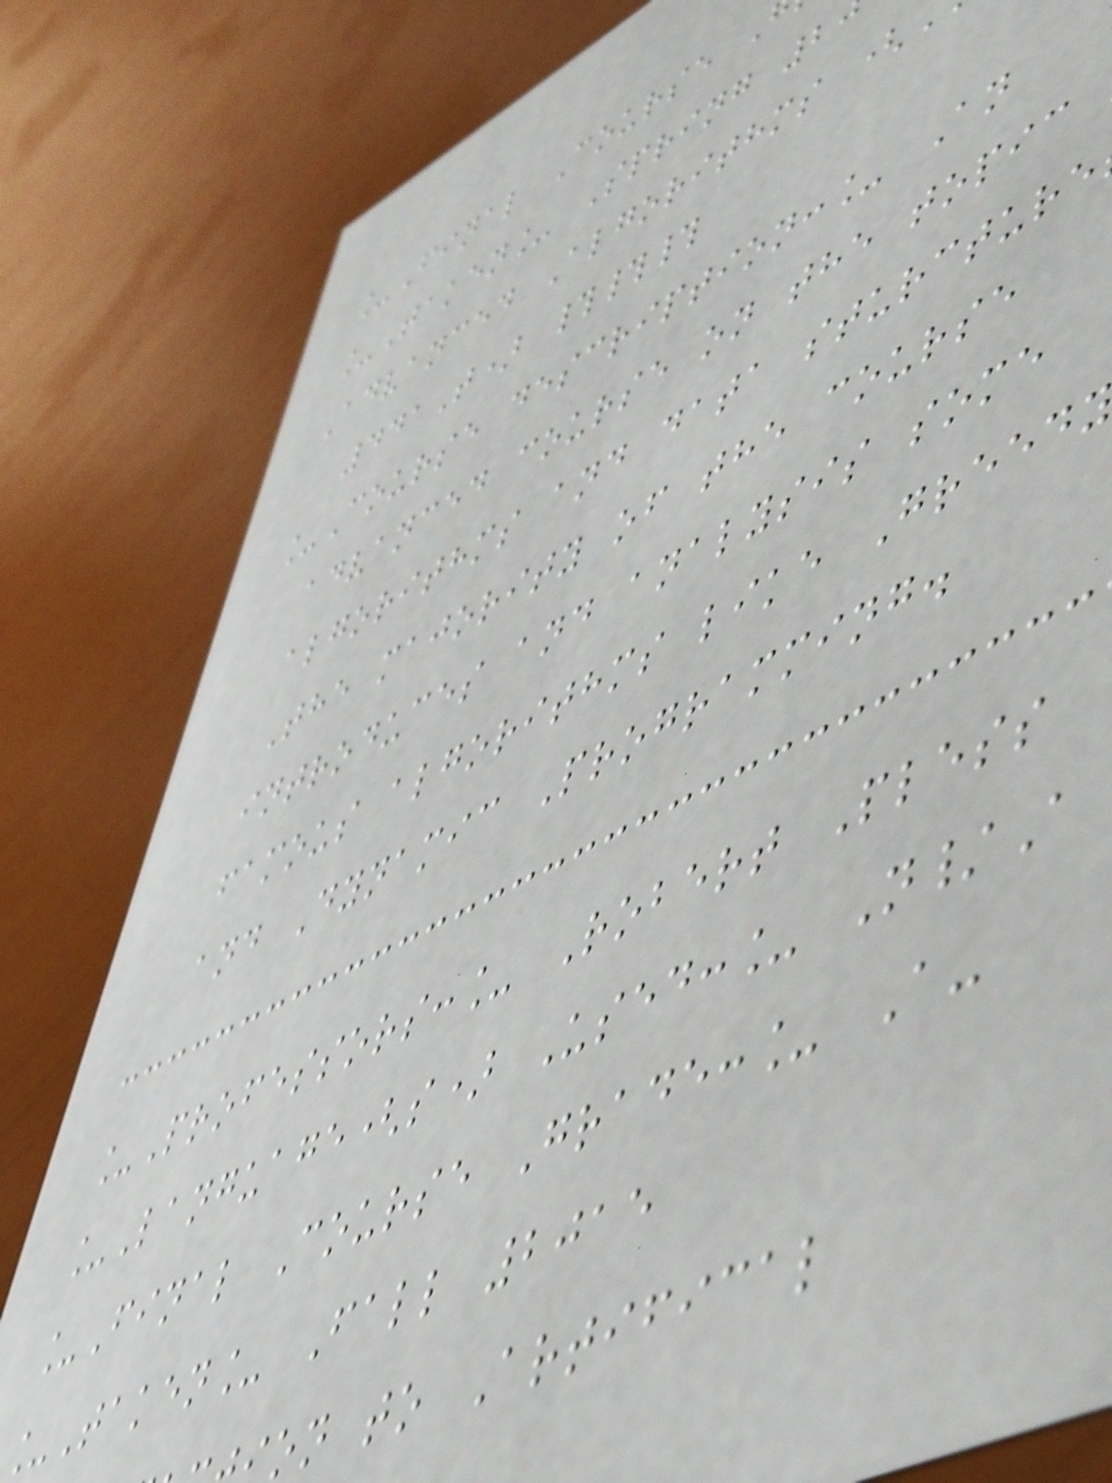_Final Course
_Taken_ Spring 2
Advanced Algorithms (
441T) ###
_Course description:_ An
advanced course on the topic
algorithms and data sturcture
The majority of the course
introduces and analysis some
famous algorithms like Greed
and Dynamic Programming.
_Professors:_ Robert Pless
_Language(s) Used:_ N/A
_Final Course Grade:_ A-
_Taken_ Fall 2015
on to Artifical
